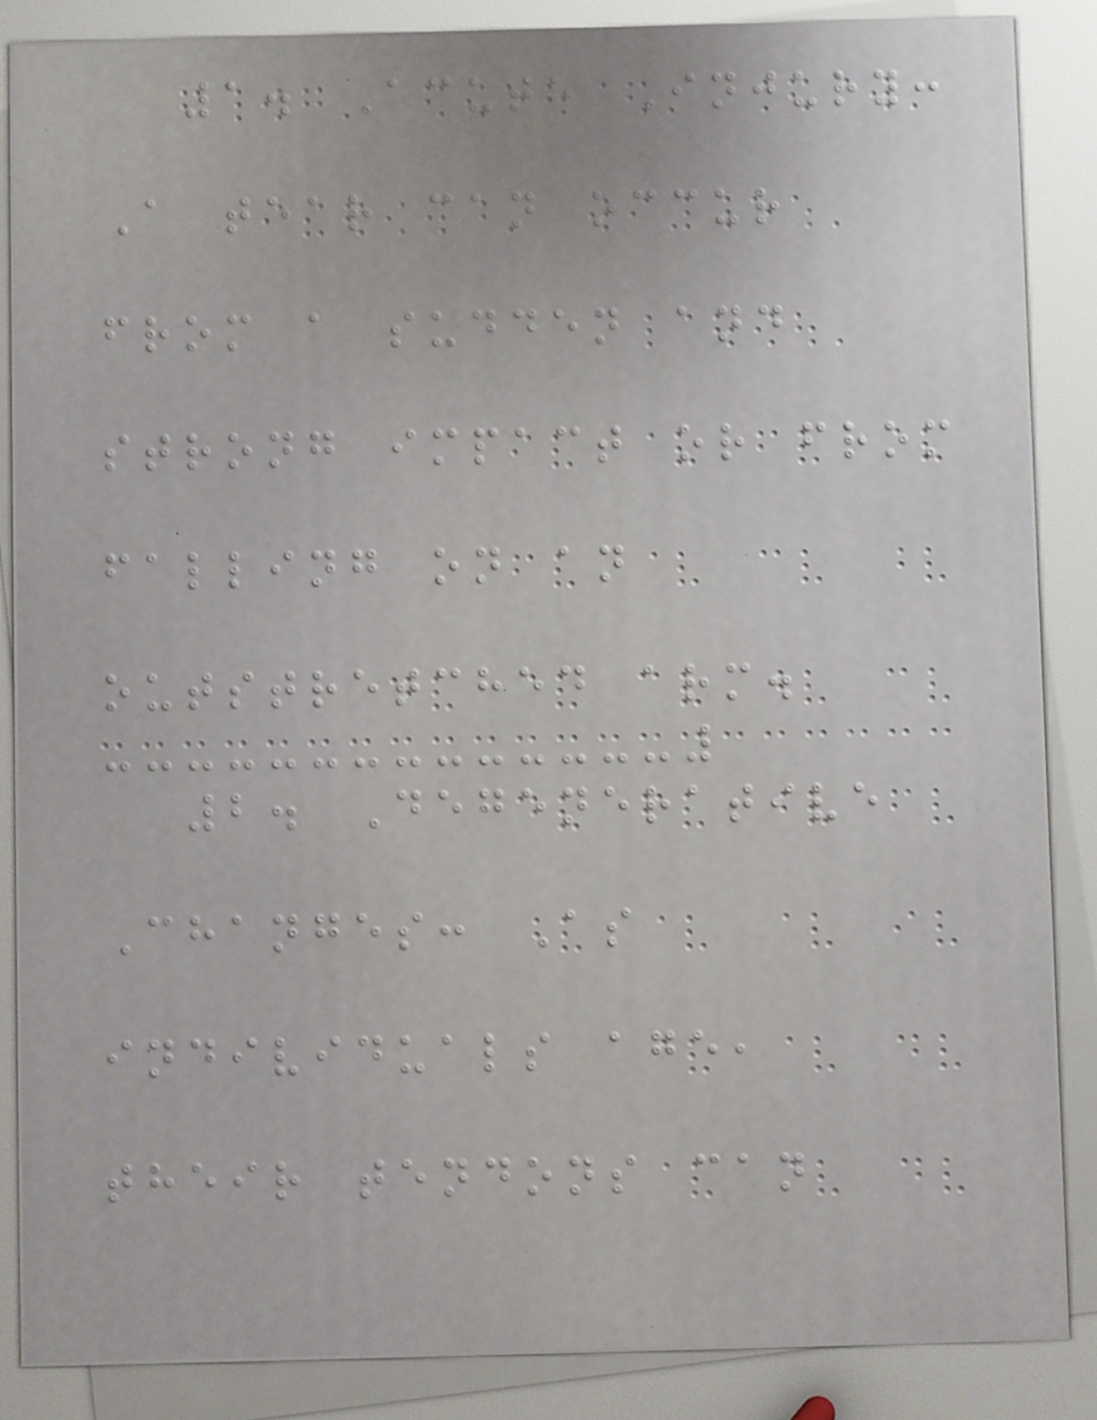1. Acute Injury:
A tear can occur
from a sudden and
strong impact or from
falling on an
outstretched arm.
2. Degenerative
Changes: As
individuals age,
their tendons can
